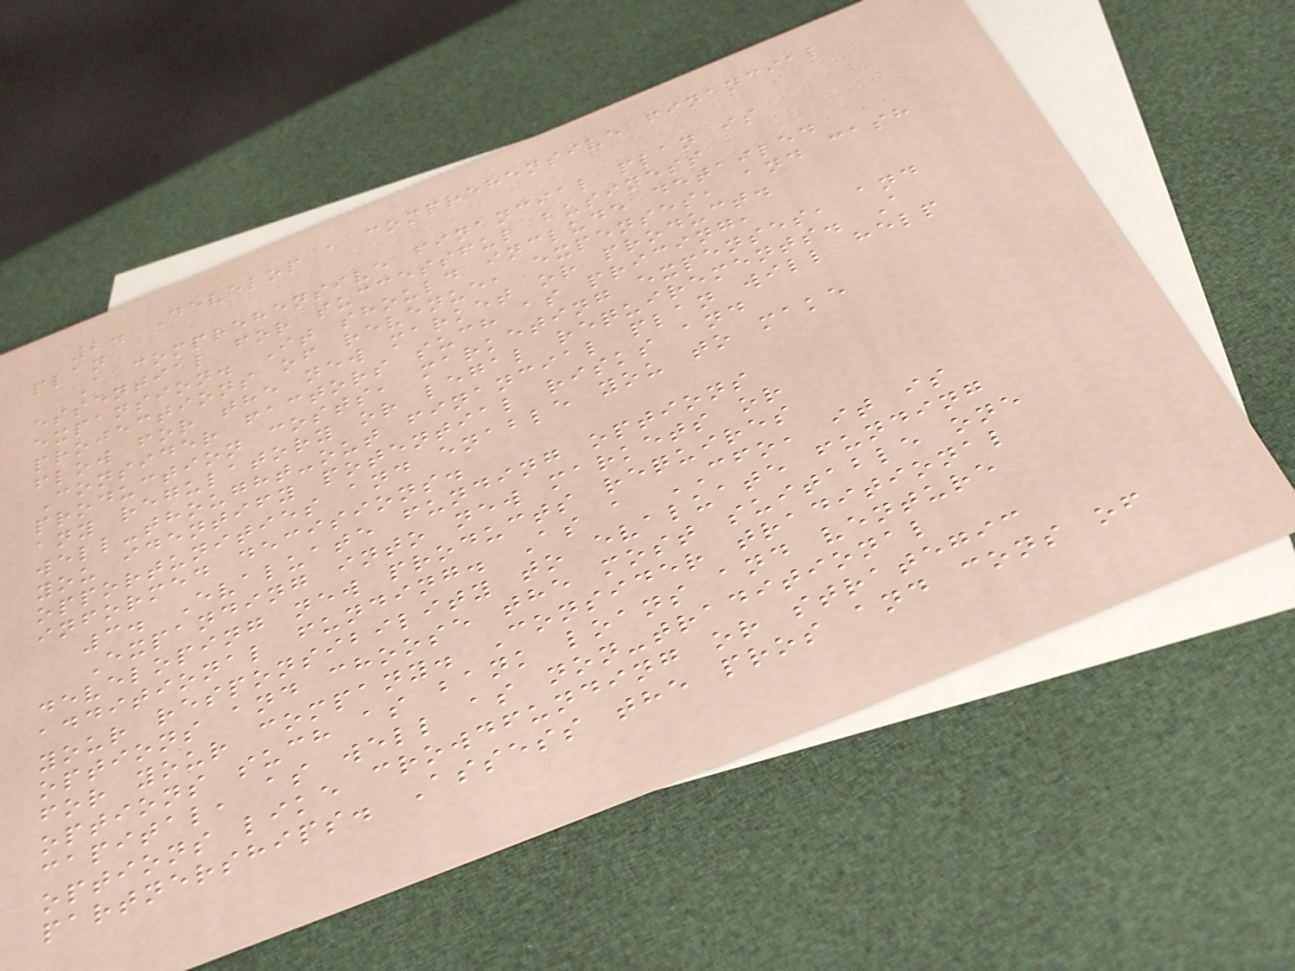2. Develop a comprehensive financial
plan
A comprehensive financial plan is
essential for successful business
expansion. It should include detailed
projections of revenue, expenses, and cash
flow for the new market or product.
Consider factors such as pricing,
production costs, marketing expenses, and
any regulatory or legal requirements. A
well-thought-out financial plan will help
you identify potential risks and
opportunities and enable you to make
informed decisions.
3. Evaluate funding options
Expanding into new markets or
developing new products requires
additional funding. As a CFO, it is
your responsibility to evaluate funding
options and choose the most suitable one
for your company. Consider traditional
options such as bank loans and venture
capital, as well as non-traditional
options like crowdfunding or strategic
partnerships. Assess the pros and cons of
